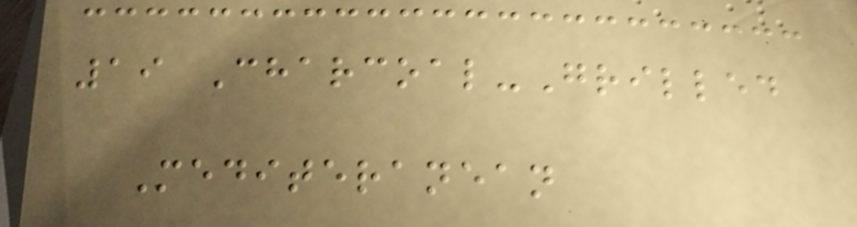19 Charcoal-Grilled
Mediteranean
